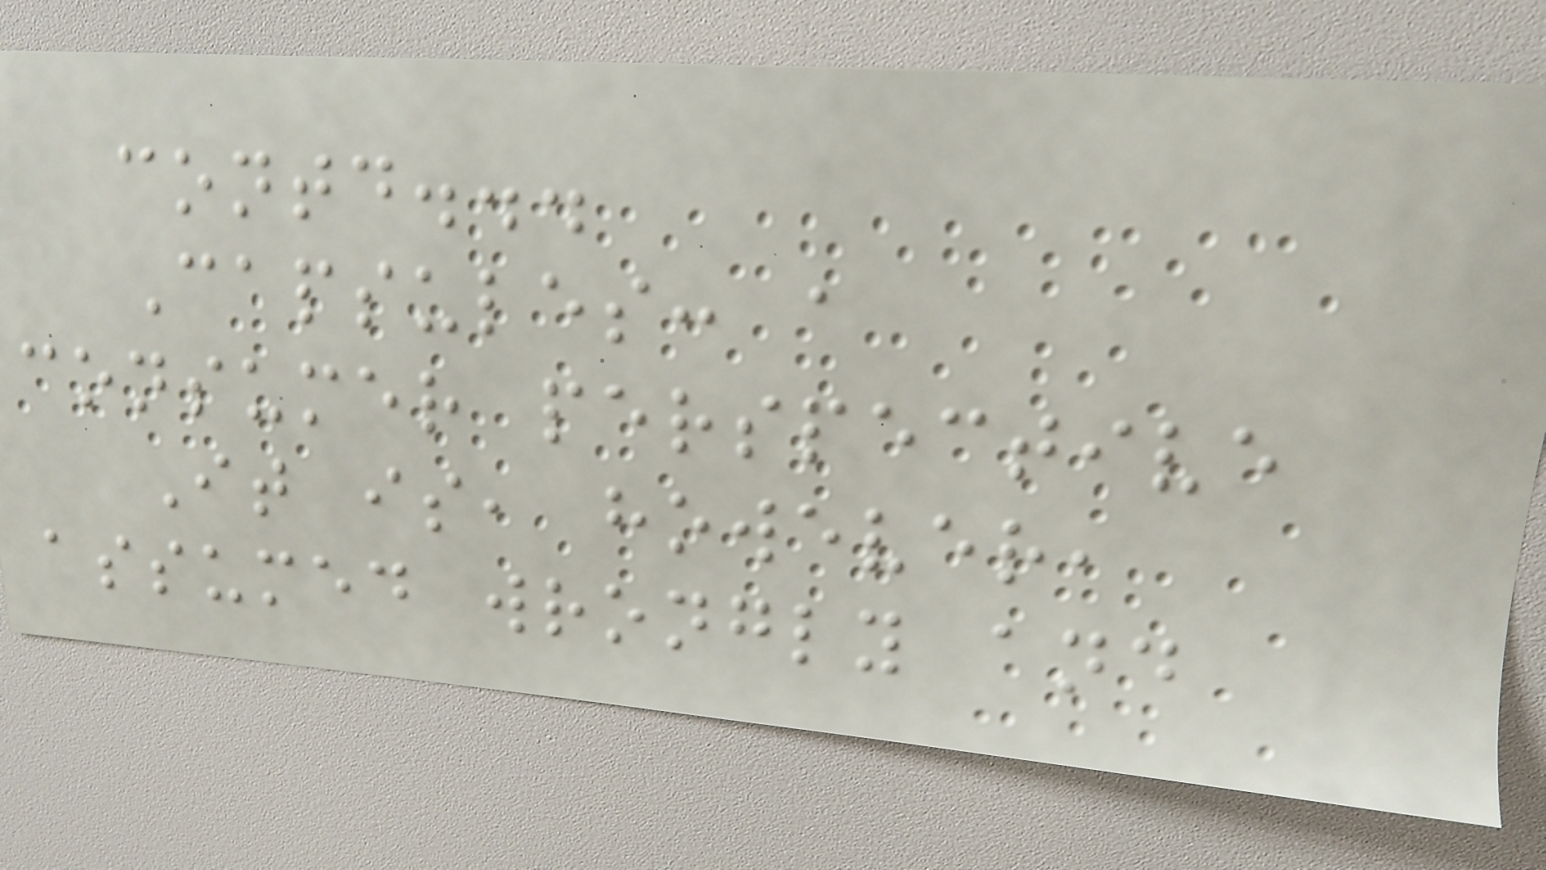contd...
Capsules: a
consumer perspective
It is, however,
assumed wrongly and
